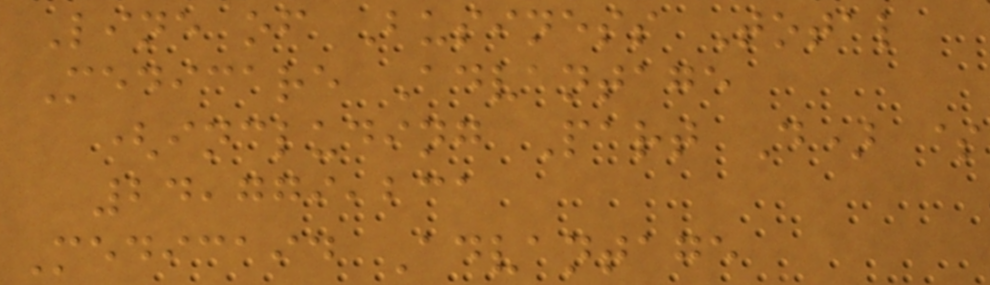Line of Business Total
Medicare Advantage
(including Part D) $
24,779,231
Medicaid Advantage
